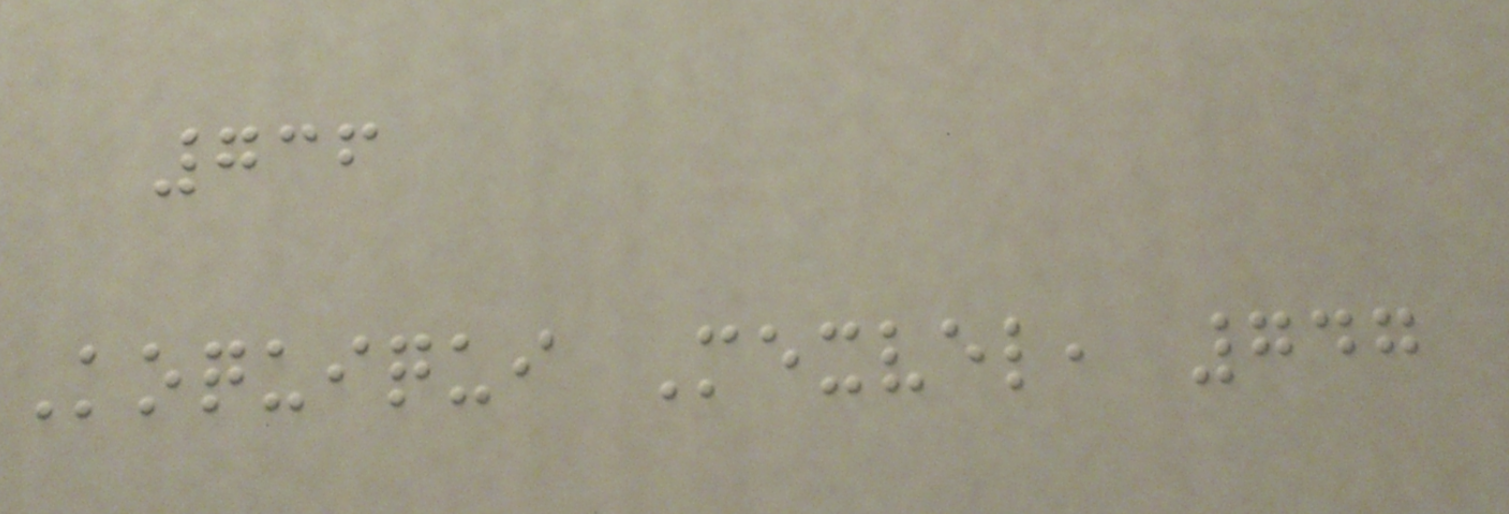736
Koquiqui Mexvel, 747
